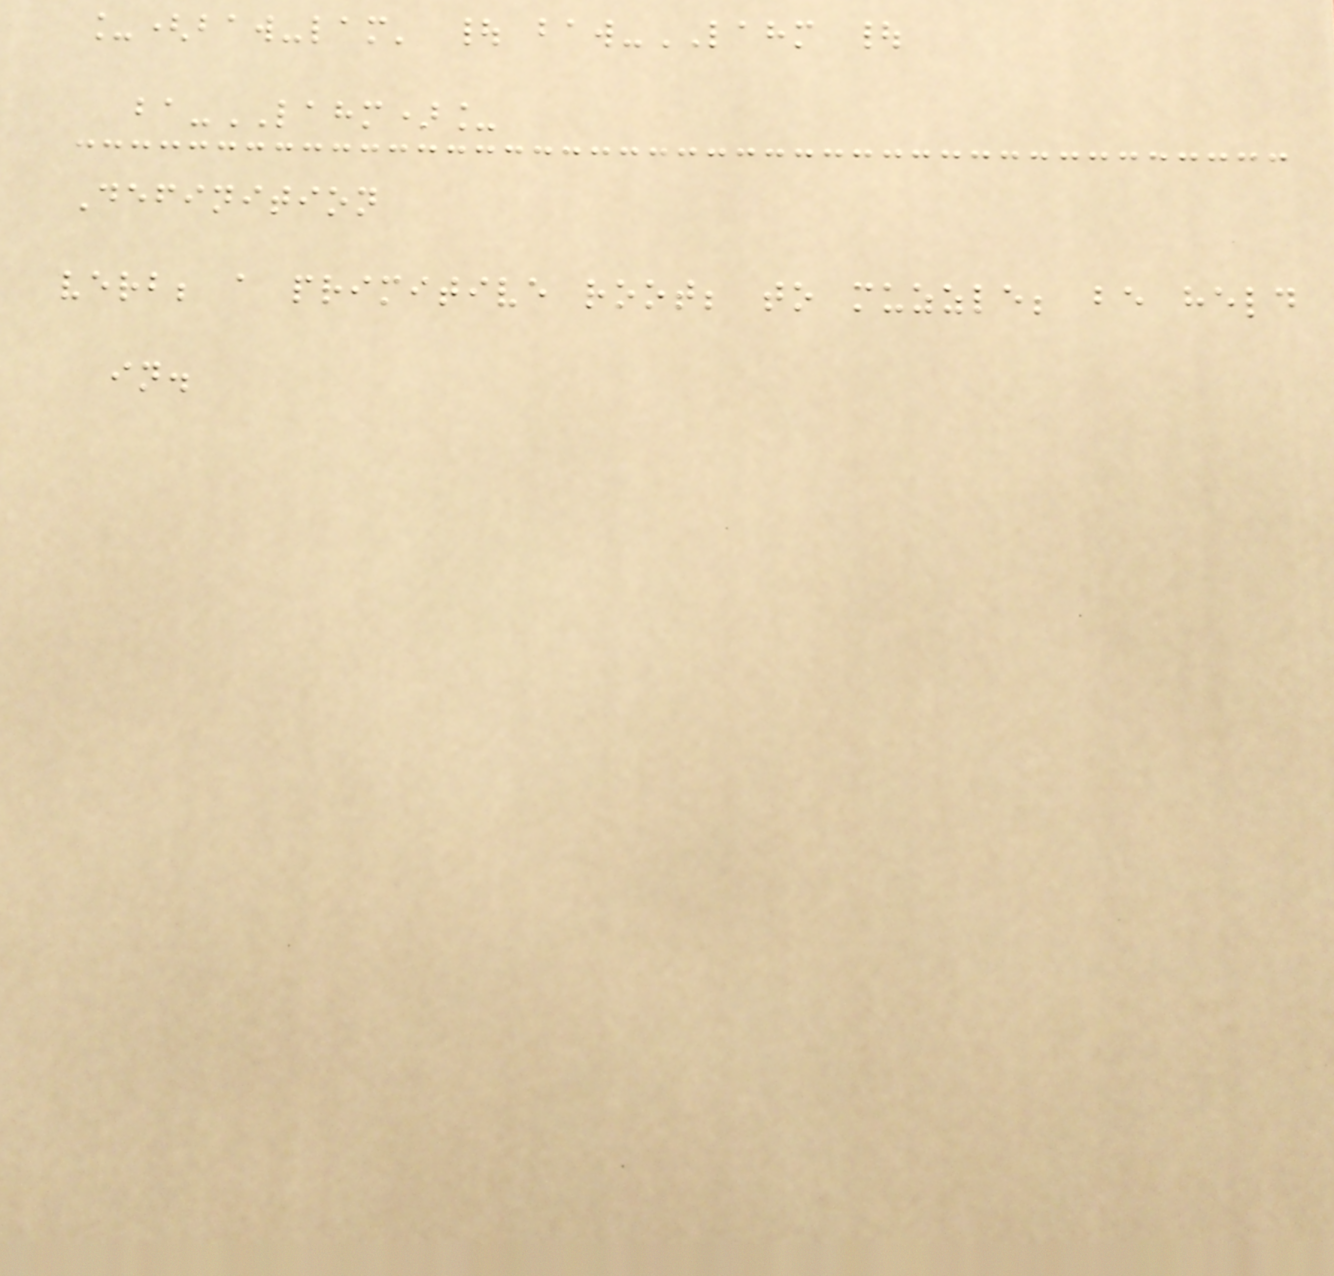_(baw-lam' | baw-LAHM |
ba-LAHM)_
Definition
verb; a primitive root; to muzzle; be held
in.
